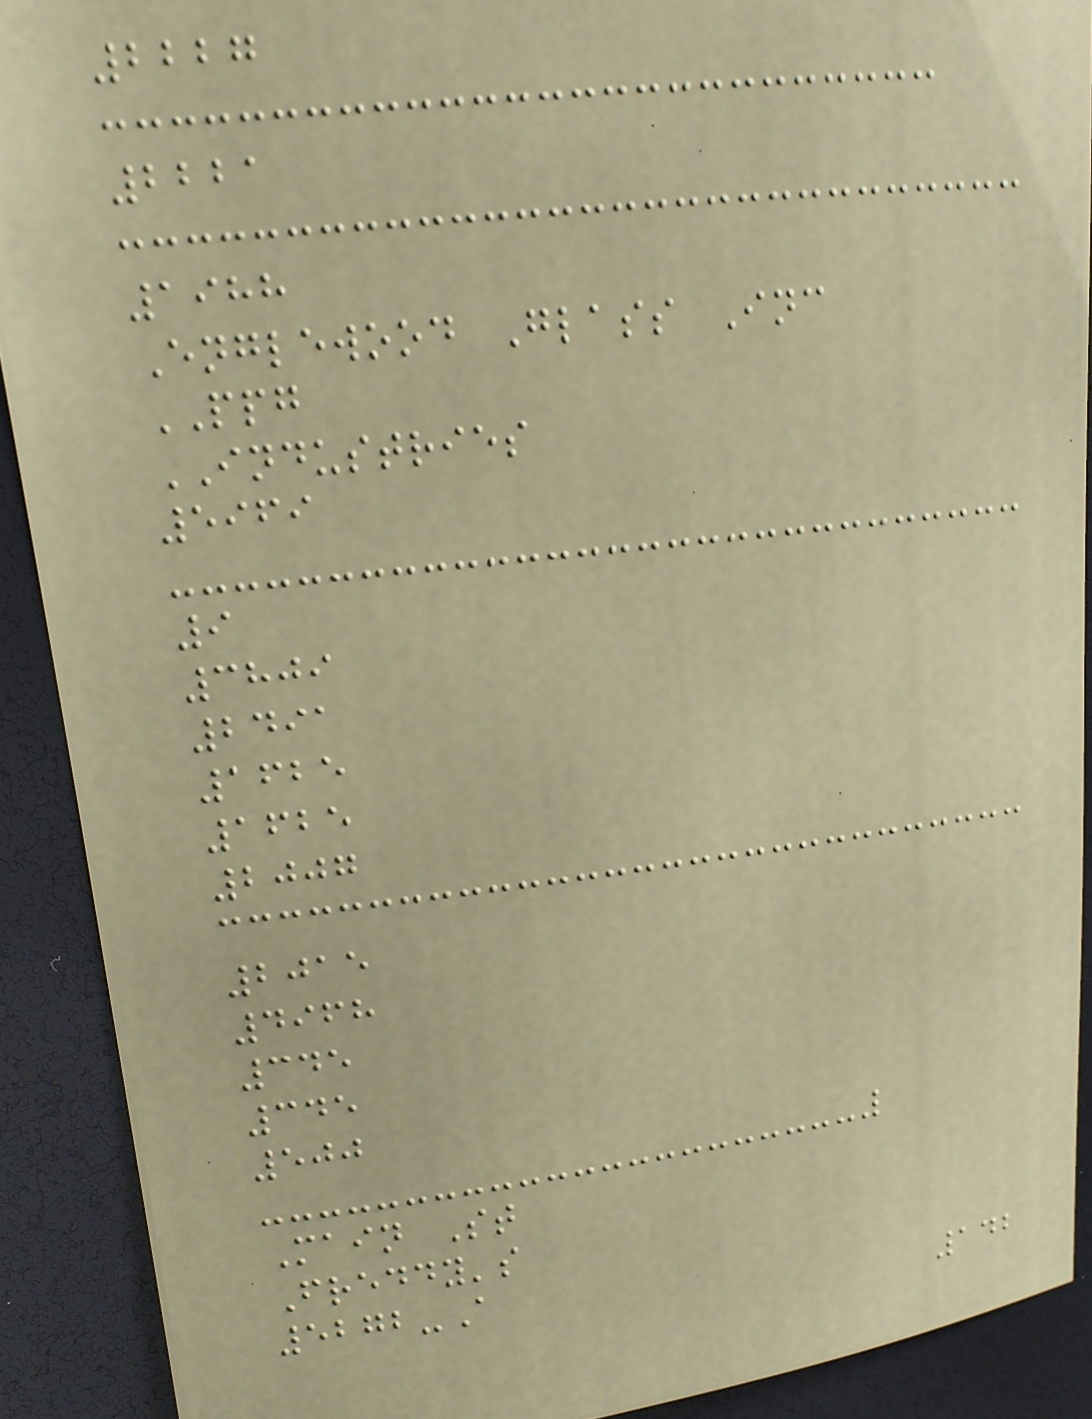2227
2221
1988
Englewood Glass Inc
PPG
INDUSTRIES
5969
9
3809
2491
1625
1625
2007
2015
4968
345
345
500
Main St
Freddy's
5272-A
142
